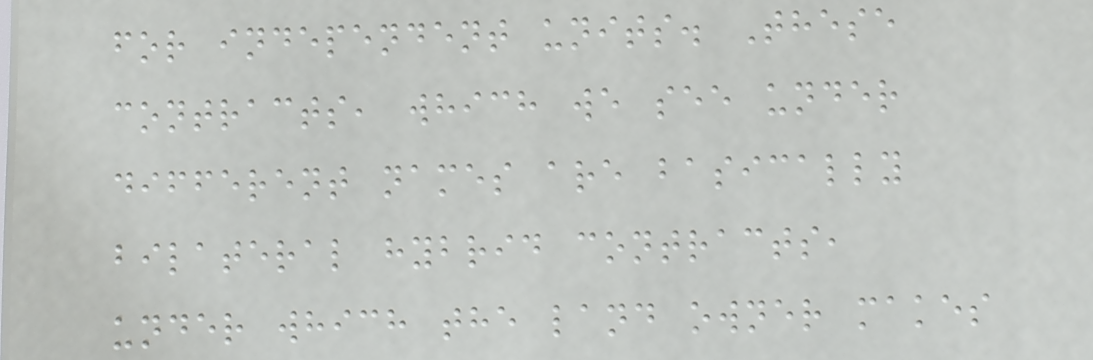for independent units. These
contracts, which we see under
different names are basically
bilateral hybrid contracts,
under which the land owner makes
